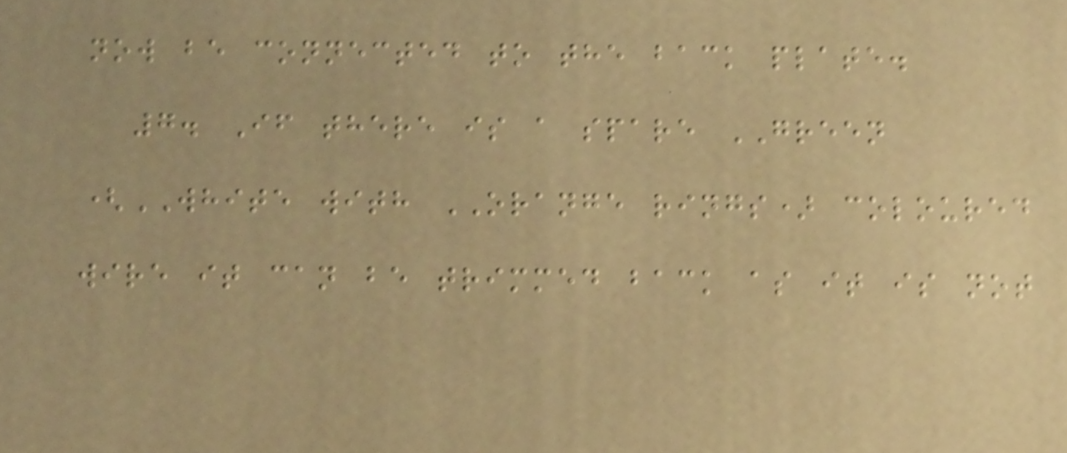now be connected to the back plate.
7. If there is a spare GREEN
(WHITE with ORANGE rings) coloured
wire it can be trimmed back as it is not
